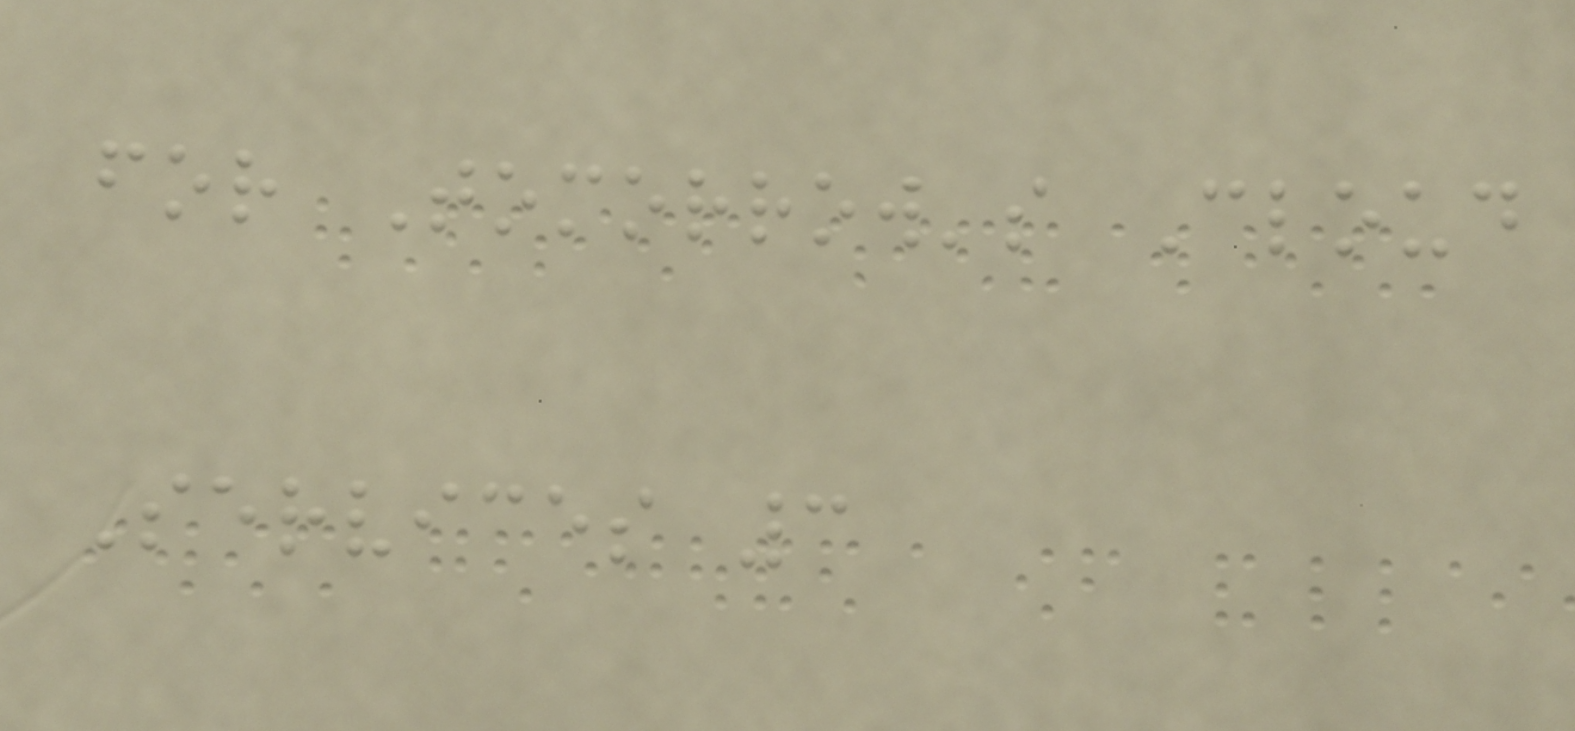for Tomorrow's Cloud
Services 3
